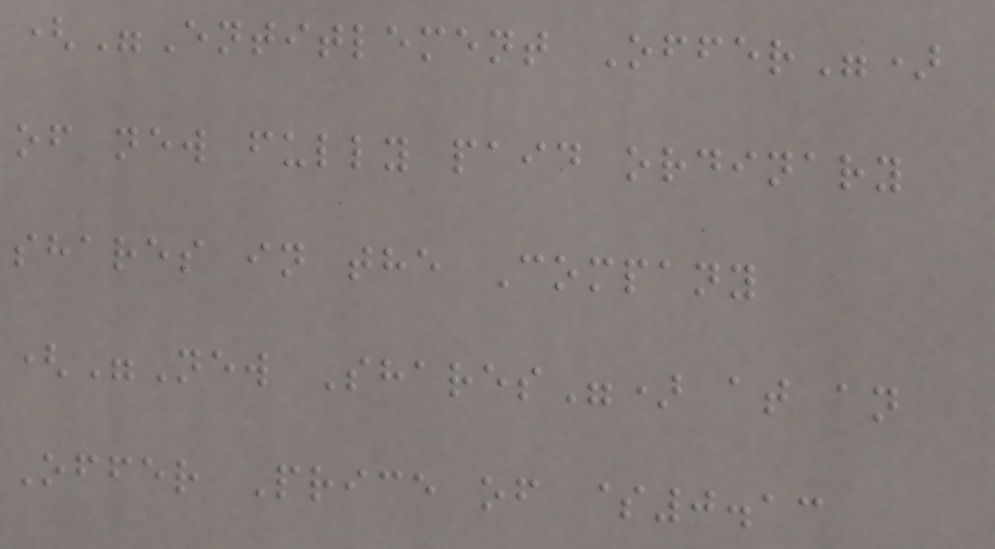("Entitlement Offer")
of new fully paid ordinary
shares in the Company
("New Shares") at an
Offer Price of $0.13
